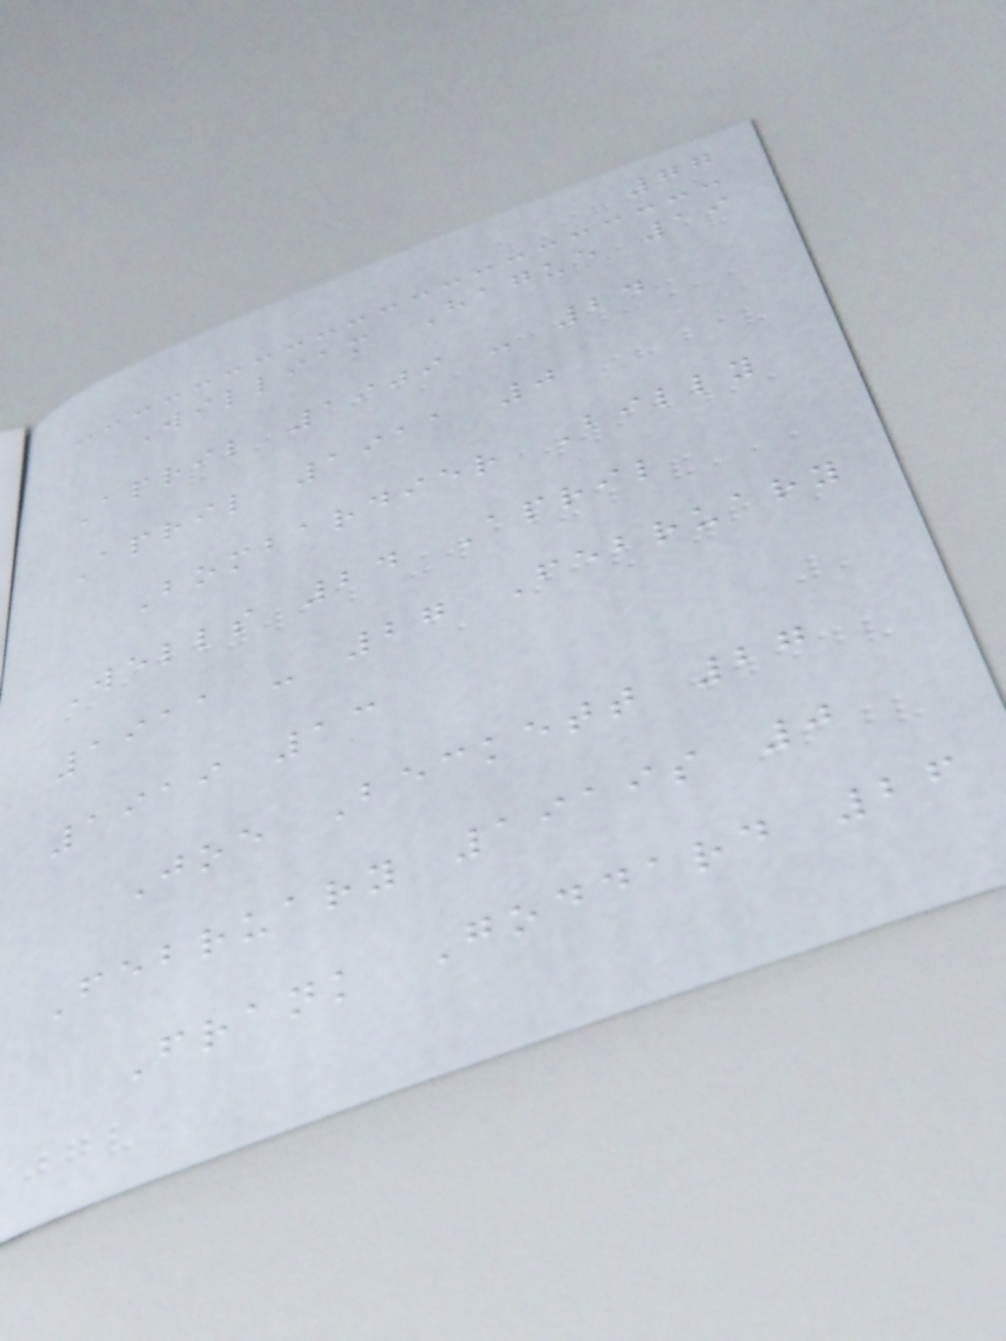77
William Hague 19
April 1909 - 24
April 1911 0
Bombardier Billy
Wells 24 April
1911 - 27 February
1919 13
Joe Beckett 27
February 1919s 0
Frank Goddard 26
